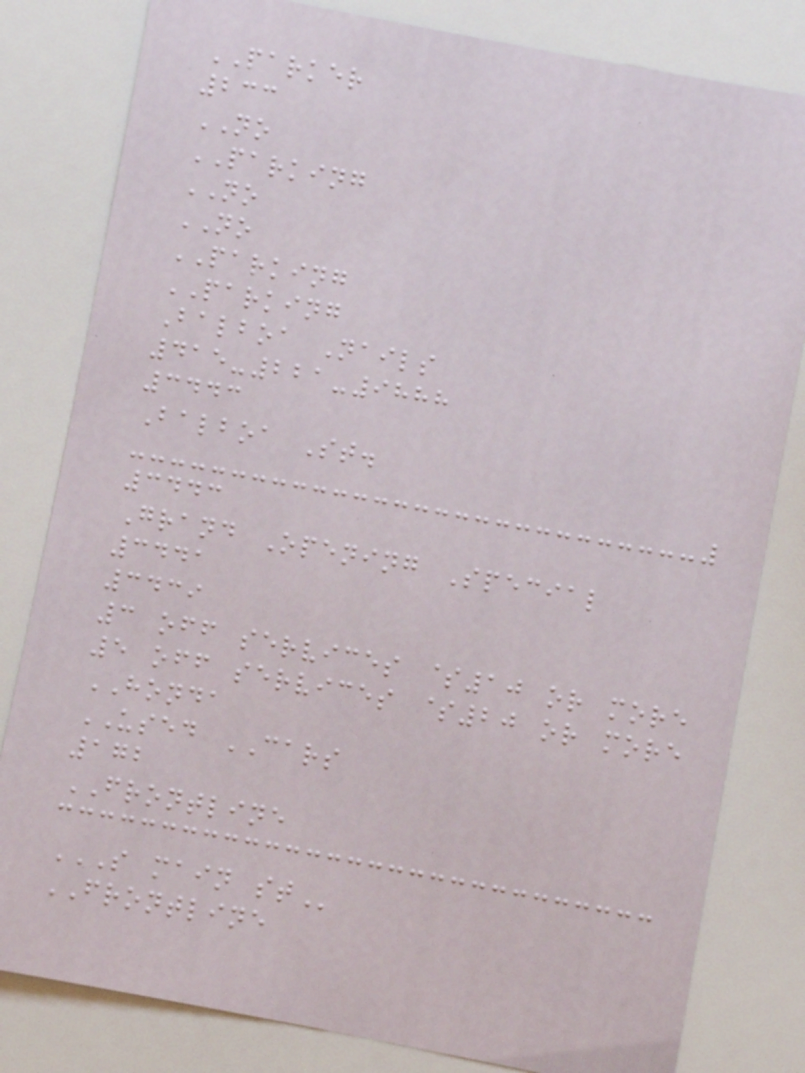PARKER
233
NO
PARKING
NO
NO
PARKING
PARKING
Balboa Nails
415-221-9888
3443
Balboa St.
3443
Grand Opening Special
3441
3439
3 off services $10 or more
5 off services $20 or more
HONDA
USED CARS
172
FRONTLINE
S MAIN ST
FRONTLINE
